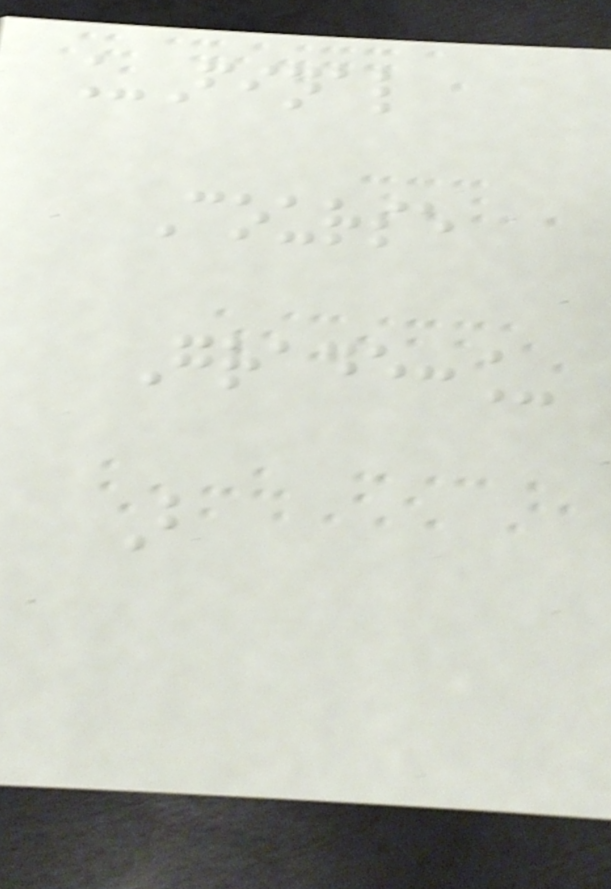_Final
Course
Grade:_
B
